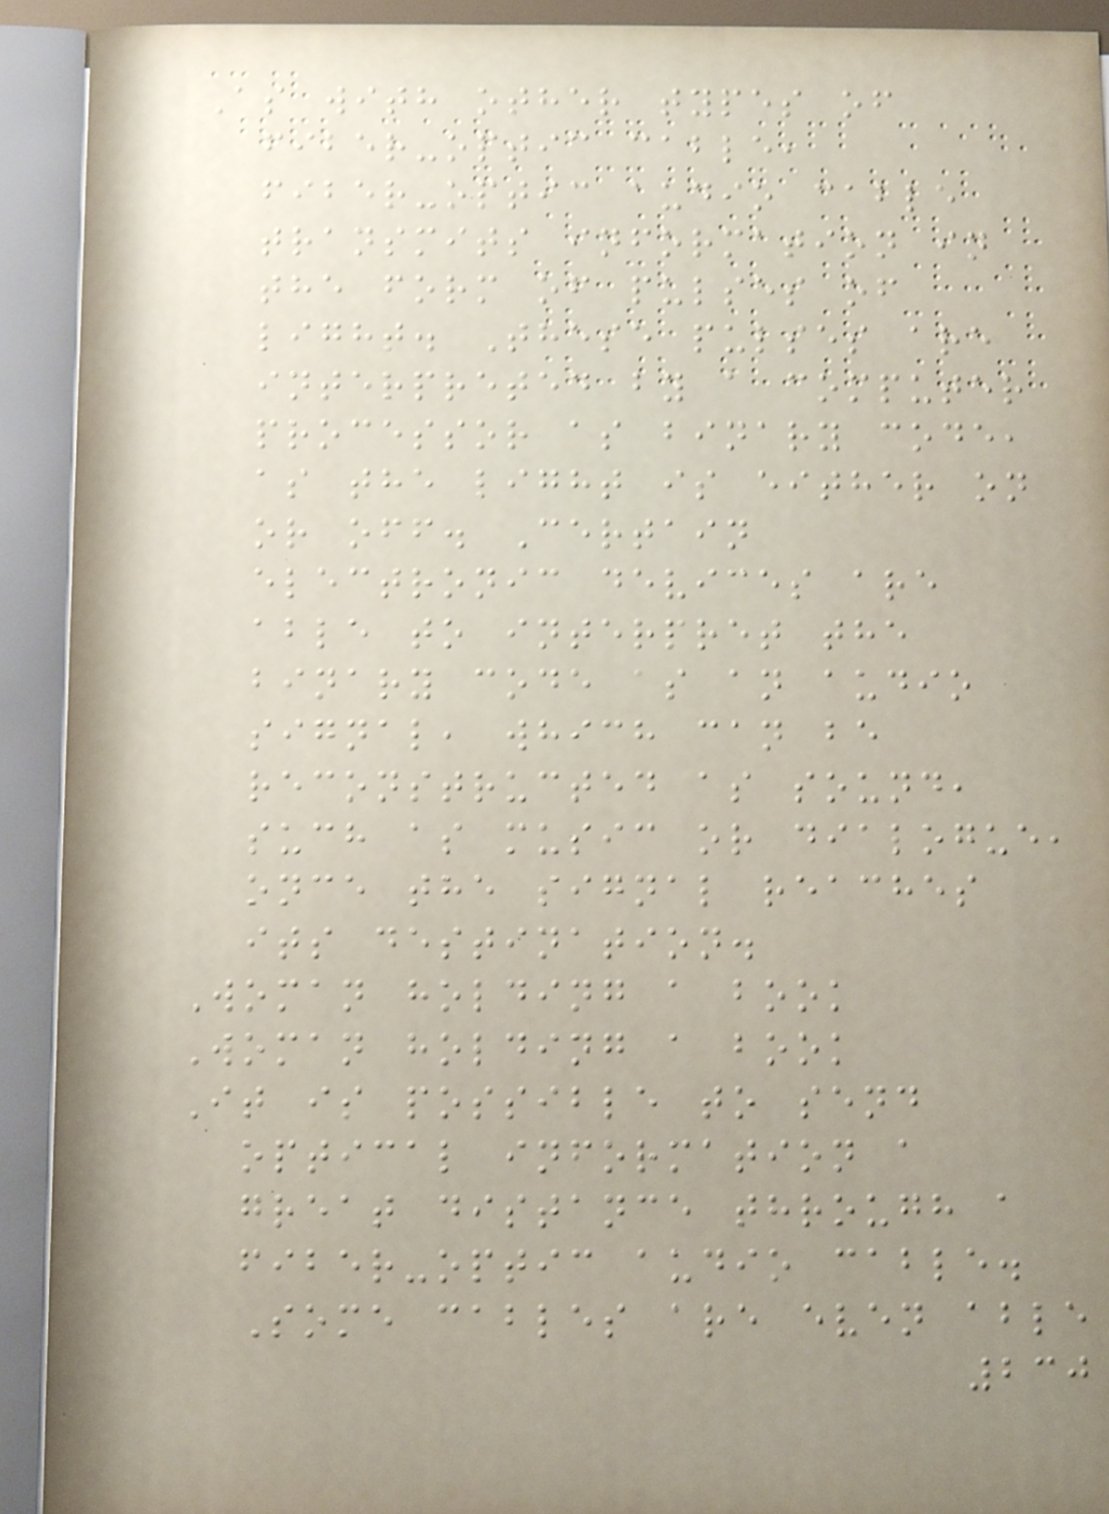As with other types of
fiber-optic cable,
fiber-optic audio cable
transmits information in
the form of pulses of
light. These pulses are
interpreted by a computer
processor as binary code,
as the light is either on
or off. Certain
electronic devices are
able to interpret the
binary code as an audio
signal, which can be
reconstructed as sound,
such as music or dialogue,
once the signal reaches
its destination.
Woman holding a book
Woman holding a book
It is possible to send
optical information a
great distance through a
fiber-optic audio cable.
Some cables are even able
230
